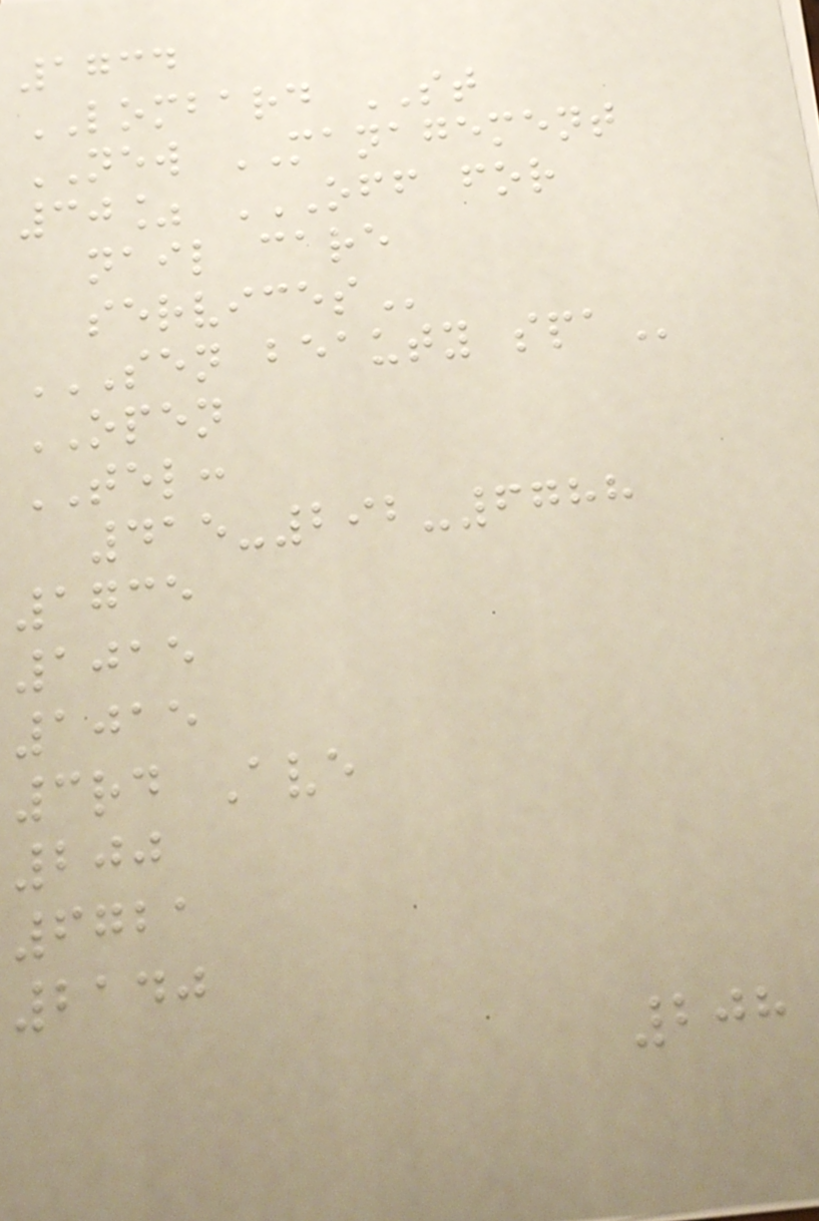1734
LOMBARD ST
NEW MANAGEMENT
30% OFF FOR
NAIL CARE
SERVICES
SEN BEAUTY SPA
OPEN
TEL:
415-292-6788
1735
1015
1015
3rd Ave
200
6721
2140
208
